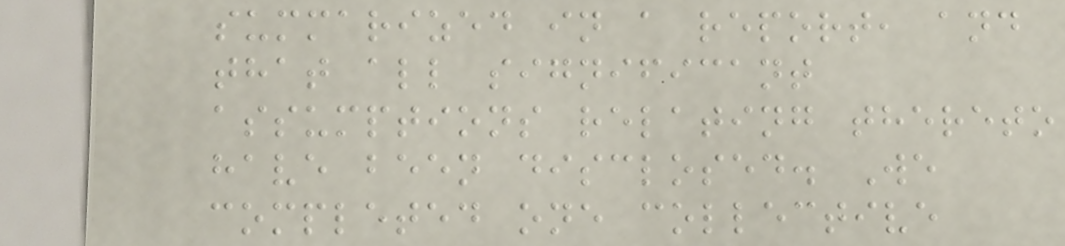summarized in a report, and
that all significant
assumptions relating thereto
have been disclosed. We
completed one collective
